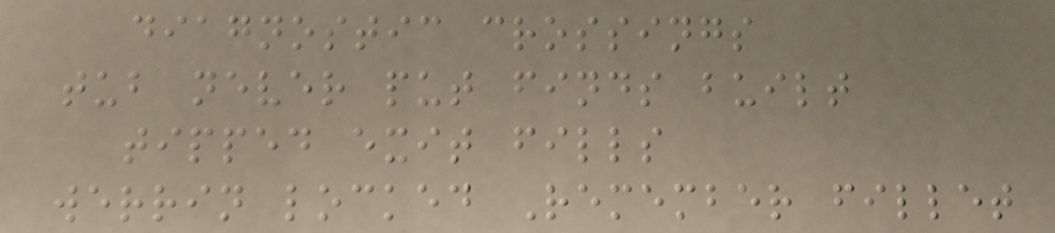diagnostic crossings
tub never put finds built
tipped exit fills
werrin locked Remember fillet
